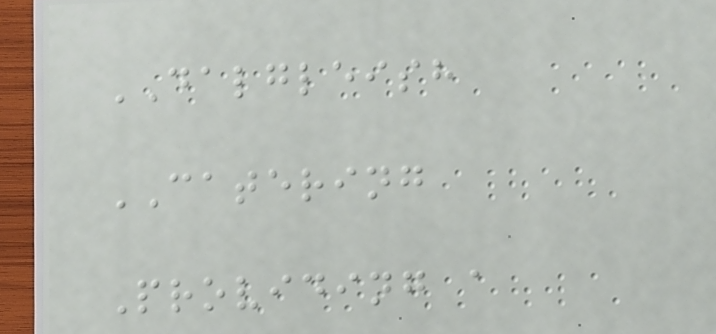DALGLEISH
CATERING
Providing a
